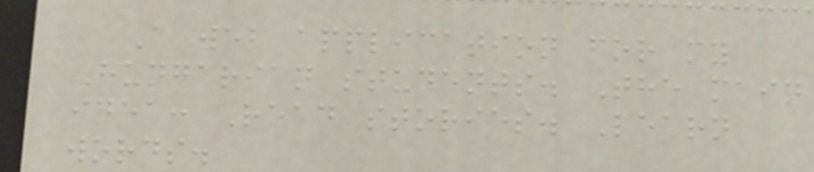A web application for my
Hungarian students. The main
idea: Read stories. Learn
words.
